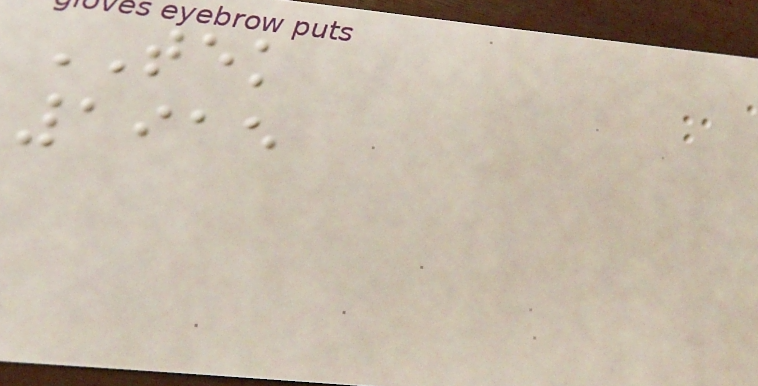TEK
1915
